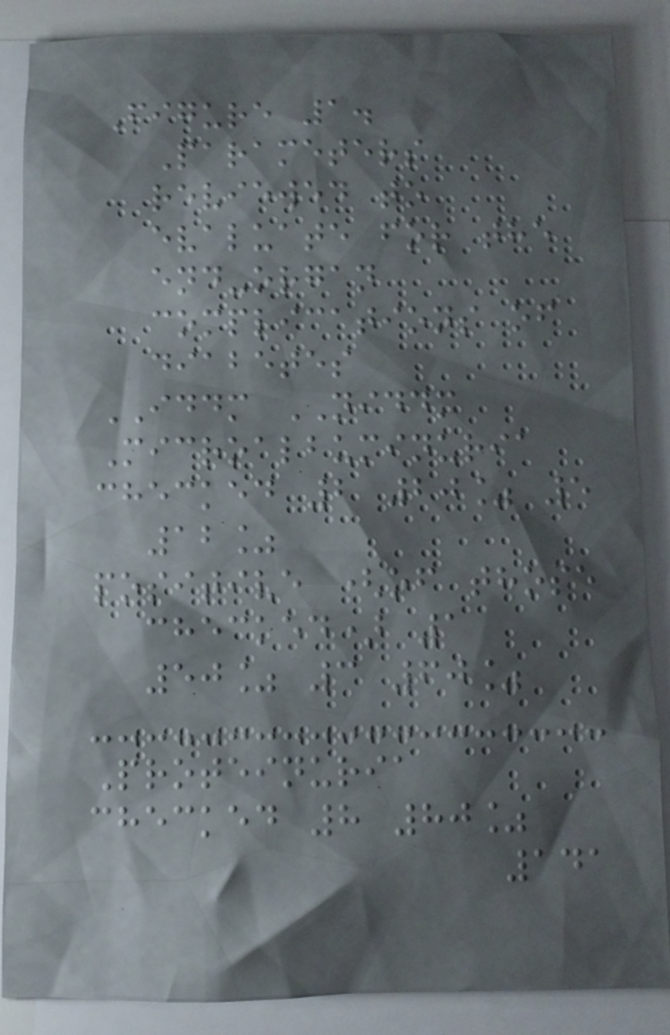Figure 1.
Parameters
reviewed to
evaluate for the
end-organ
complications of
diabetes
IDDM NIDDM
Microalbuminuria
checked 2 20% 5
12%
positive (of those
checked) 1
50% 3 60%
Proteinuria
checked 8 80%
141
